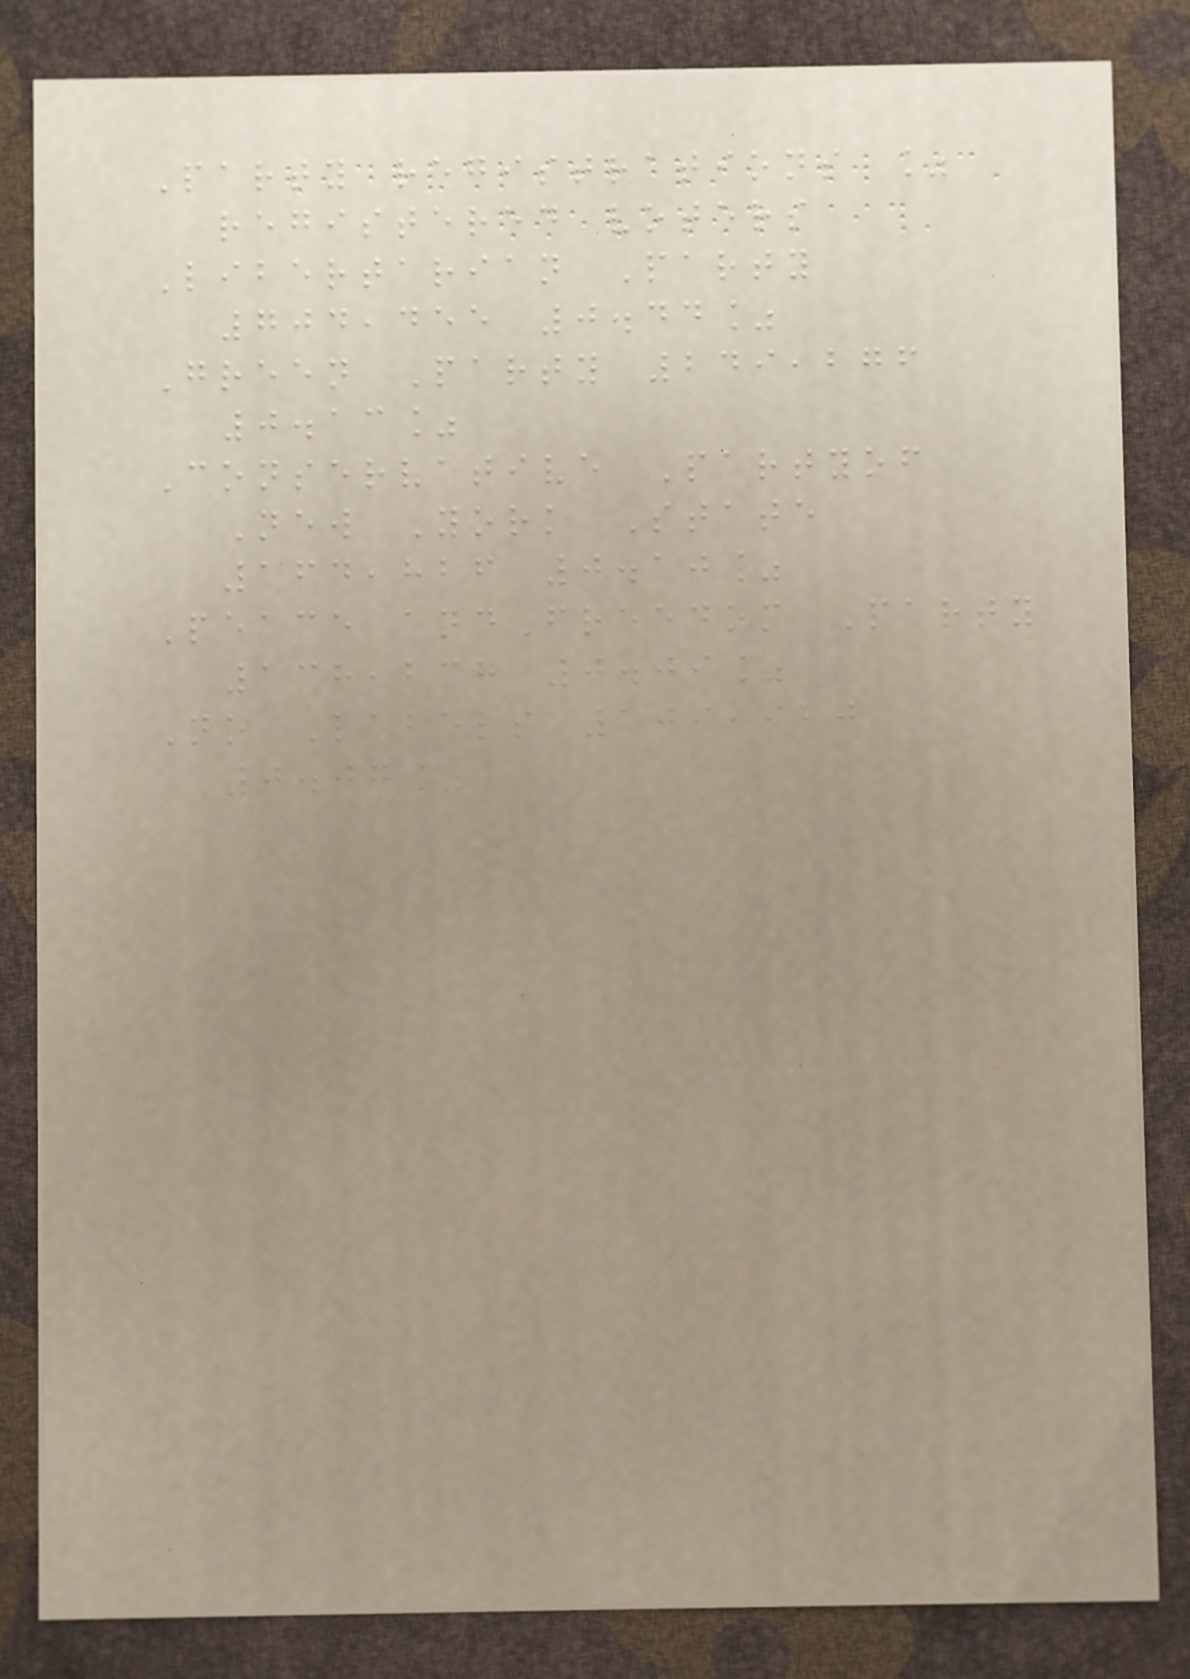Party registrations %
registered voters
Libertarian Party
704,455 0.44%
Green Party 249,276
0.13%
Conservative Partyof
New York State
164,826 0.10%
Peace andFreedom Party
138,238 0.09%
No Labels 109,920
0.07%
